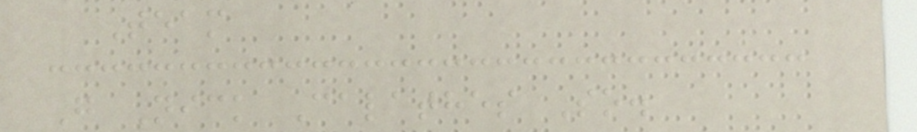Team
G Nick Calathes So.
